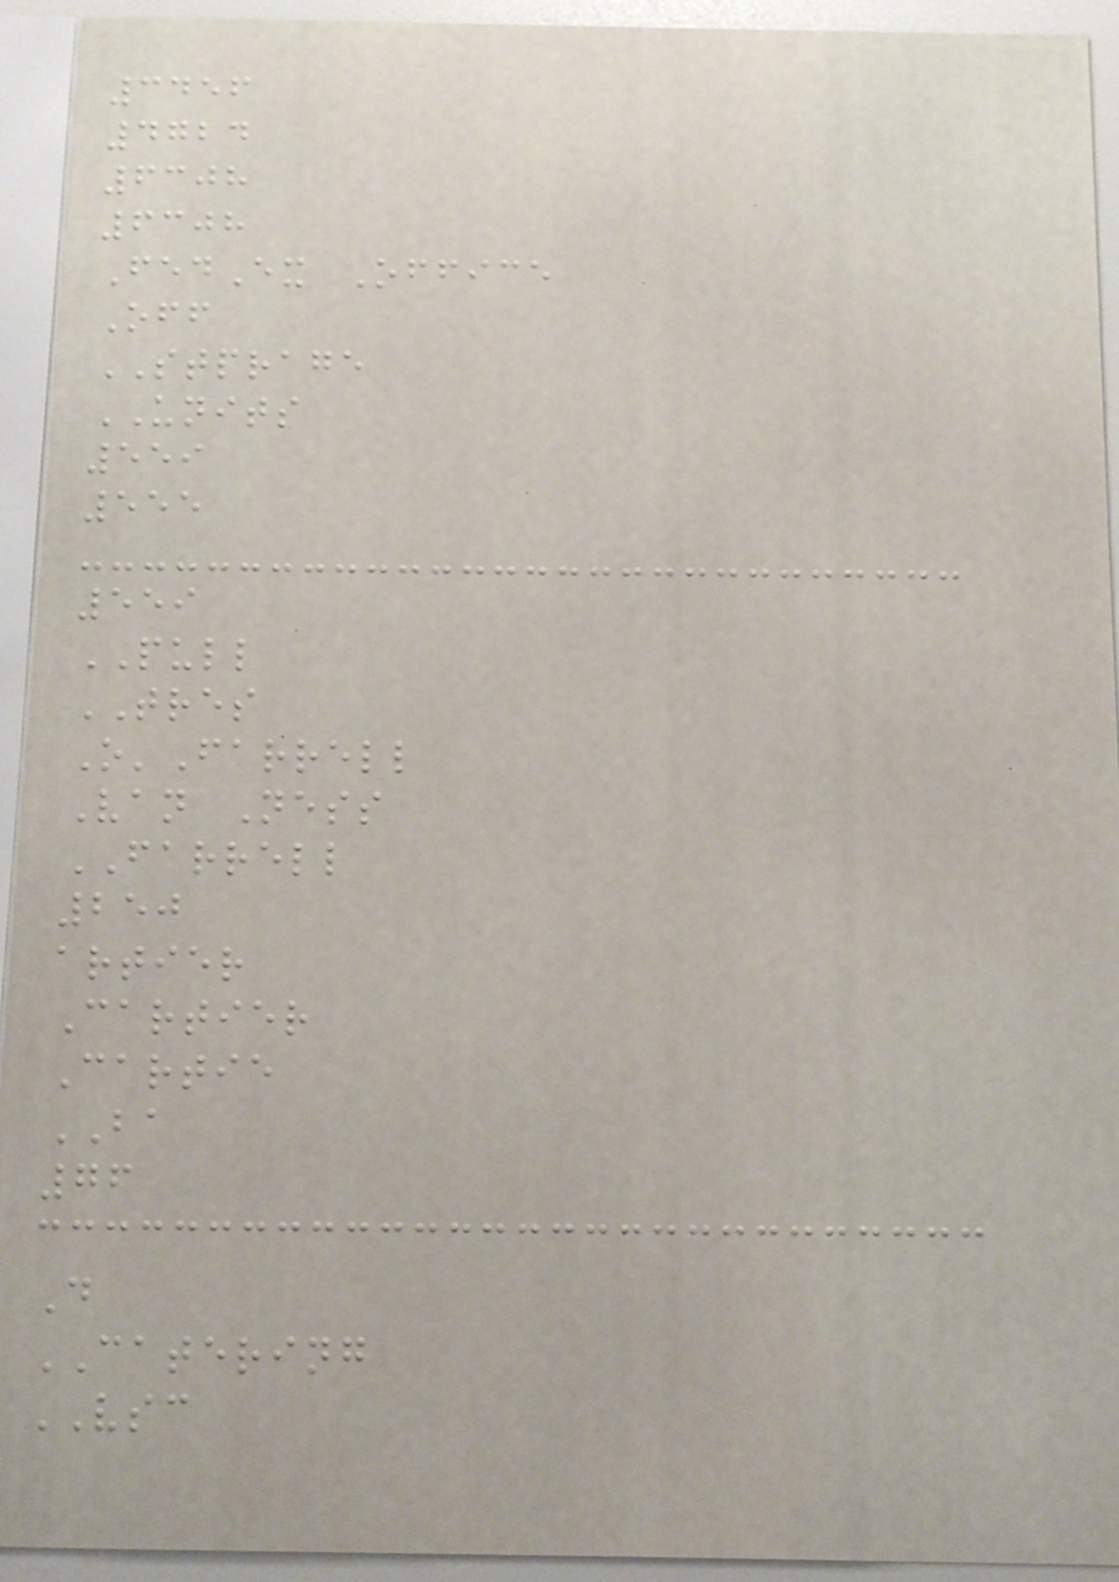3456
4724
6308
6308
FedEx Office
Off
STPRAGE
UNITS
559
555
559
PULL
TRES
O'Farrell
Van Ness
FARRELL
250
artier
Cartier
Cartie
BA
76
D
CATERING
VSC
